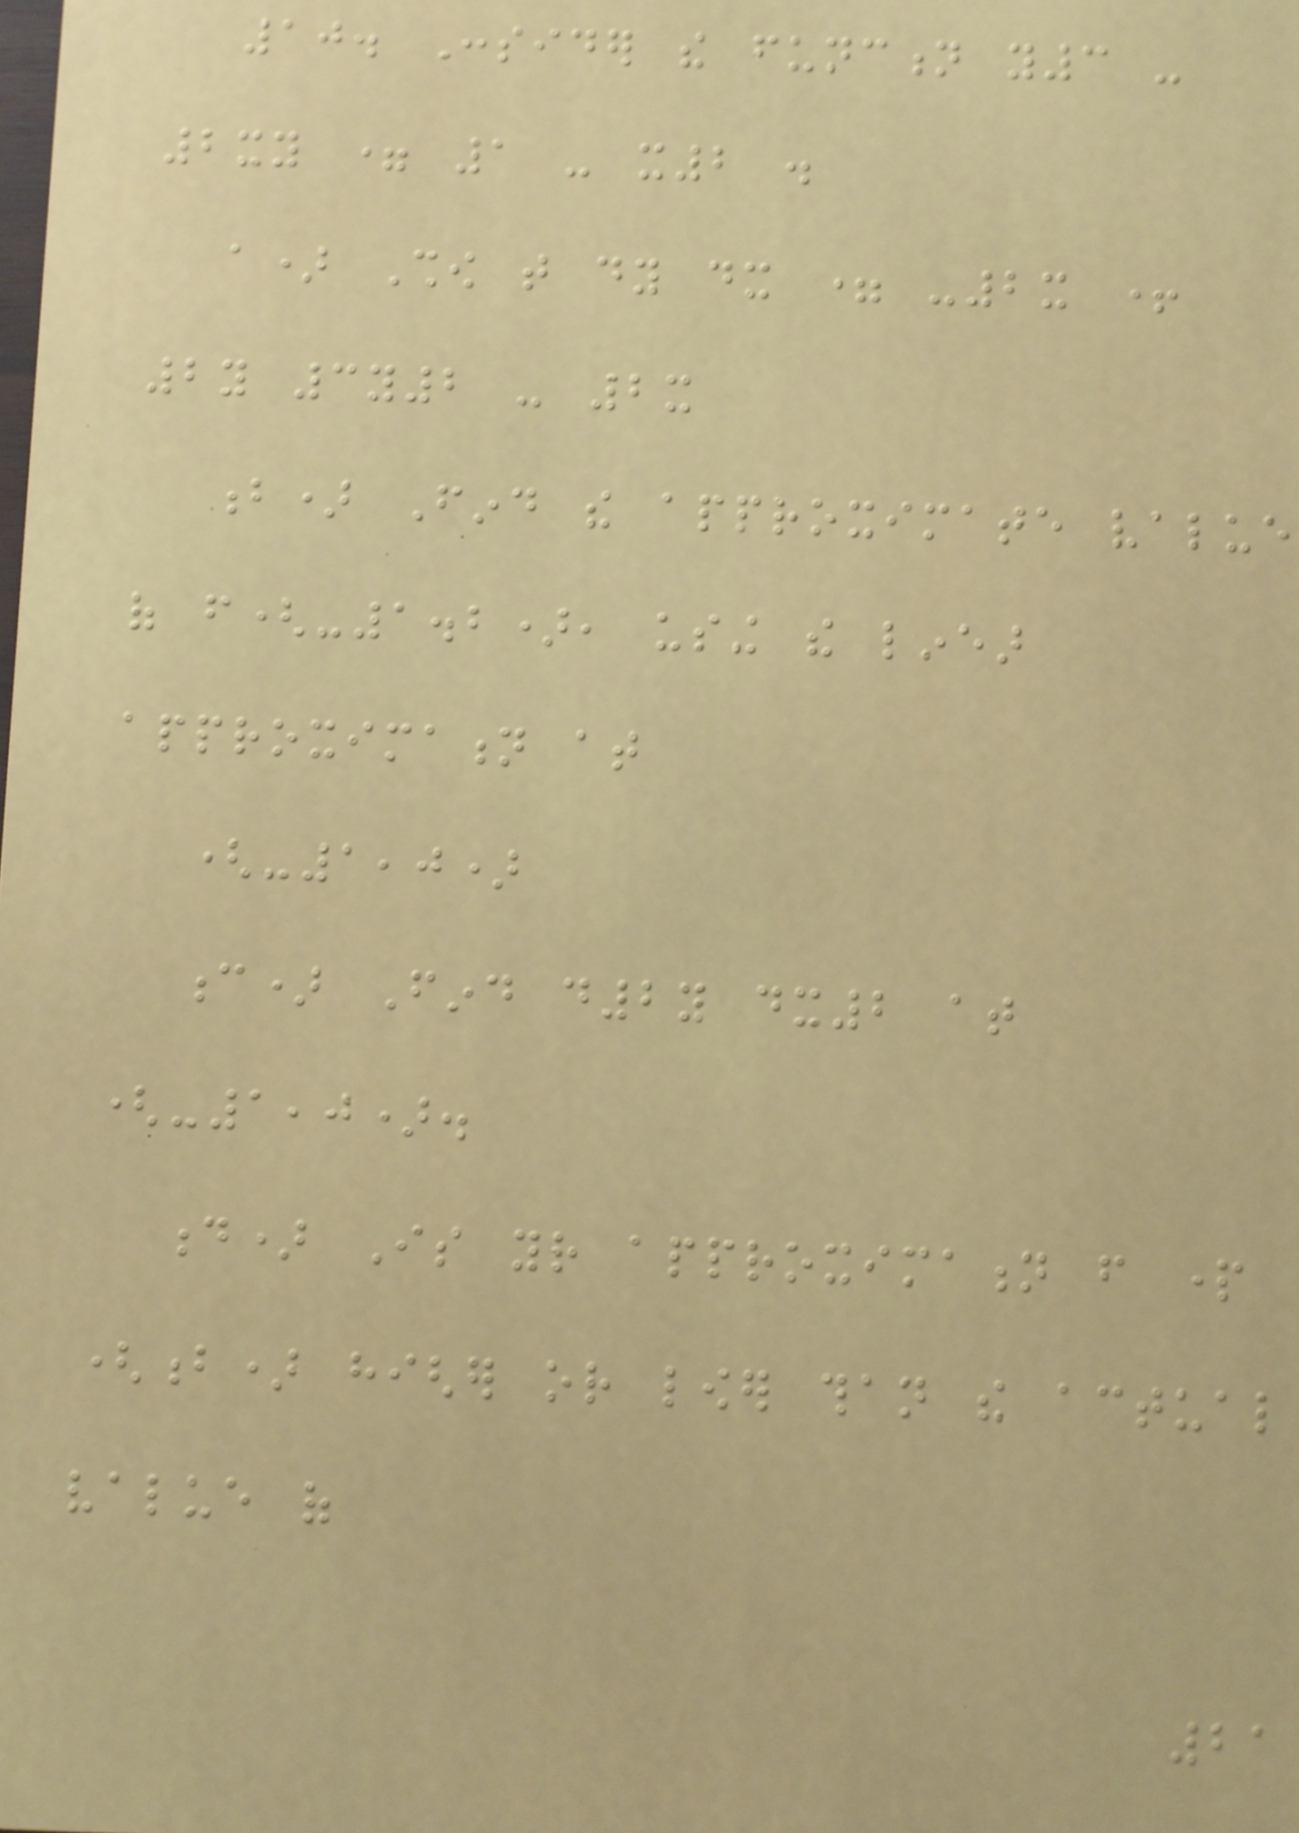10. Consider the function y3 -
2xy = 1 - x2 .
a) Show that dy dx = -2x +
2y 3y2 - 2x
b) Find the approximate value
of f(-1.2), using the linear
approximation at
(-1,0)
c) Find d2y dx2 at
(-1,0).
d) Is your approximation from part
(b) higher or lower than the actual
value of
21
